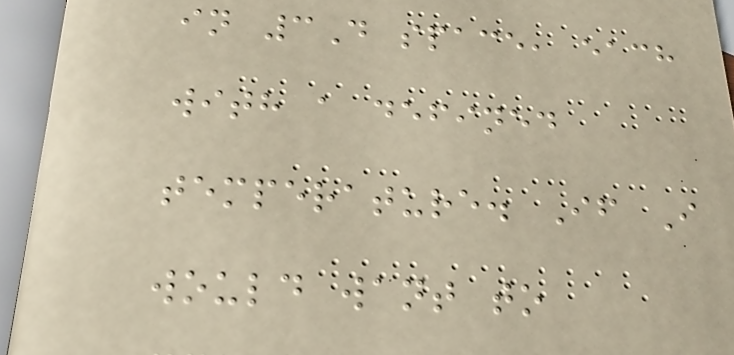in 3D space, each
with a defined
temperature. If I
would want to
